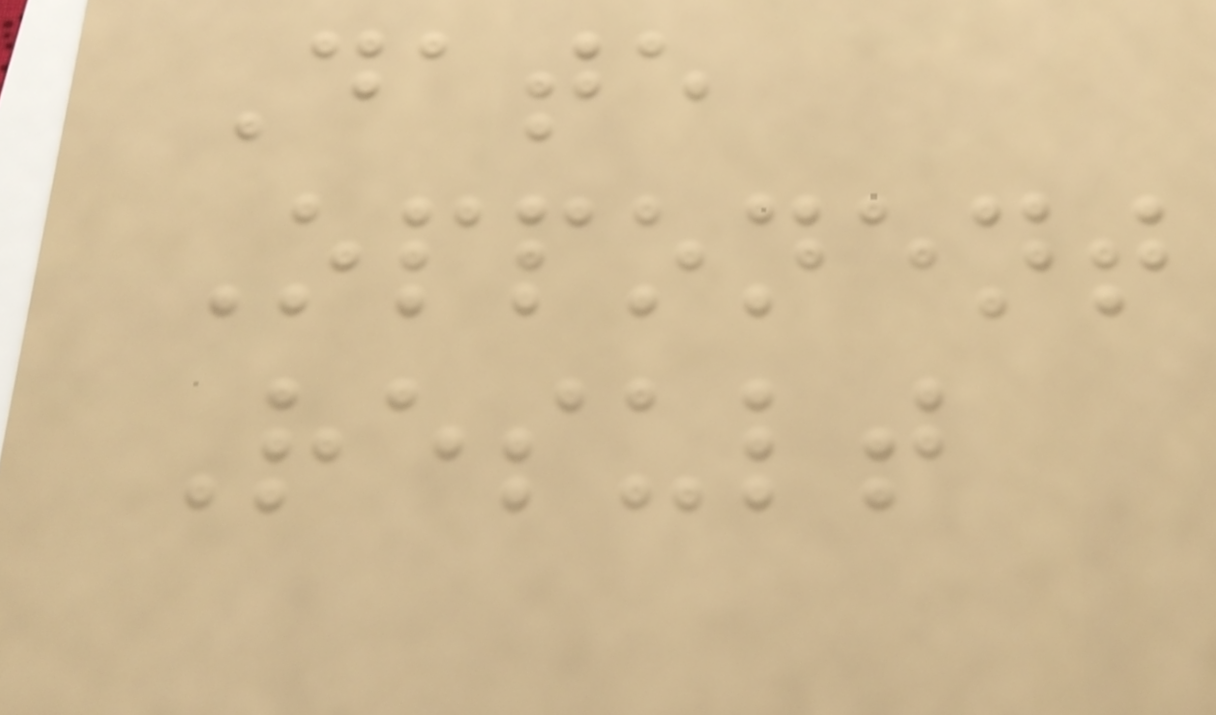Date
Opponent
Result
